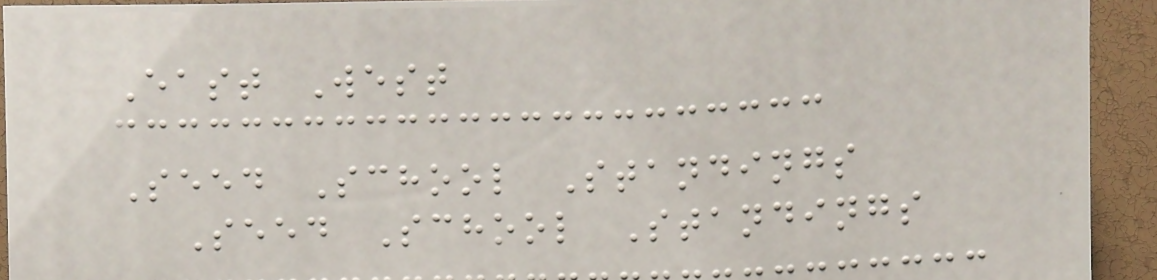East West
Seed School Standings
Seed School Standings
